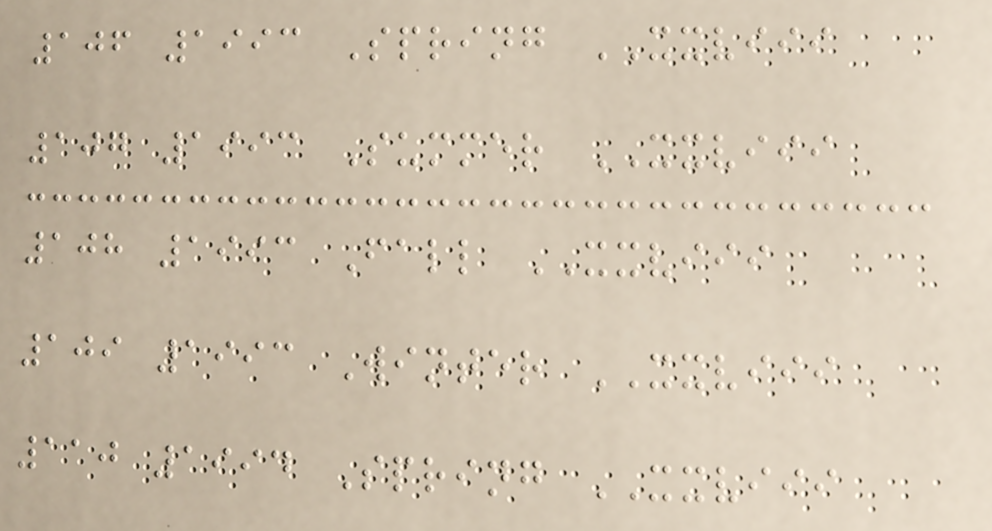106 1993 Spring XXVIII
107 1993 Summer XXVIII
108 1993 Fall XXVIII
109 1993 Winter XXVIII
110 1994 Spring XXVIII
